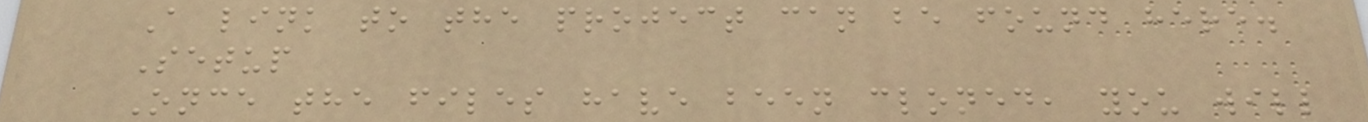A link to the project can be found here.
Setup
Once the files have been cloned, you will
